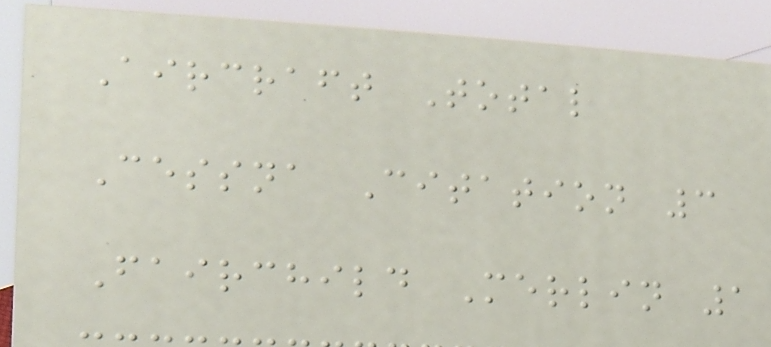Aircraft Total
Cessna Citation 3
Fairchild Merlin 1
